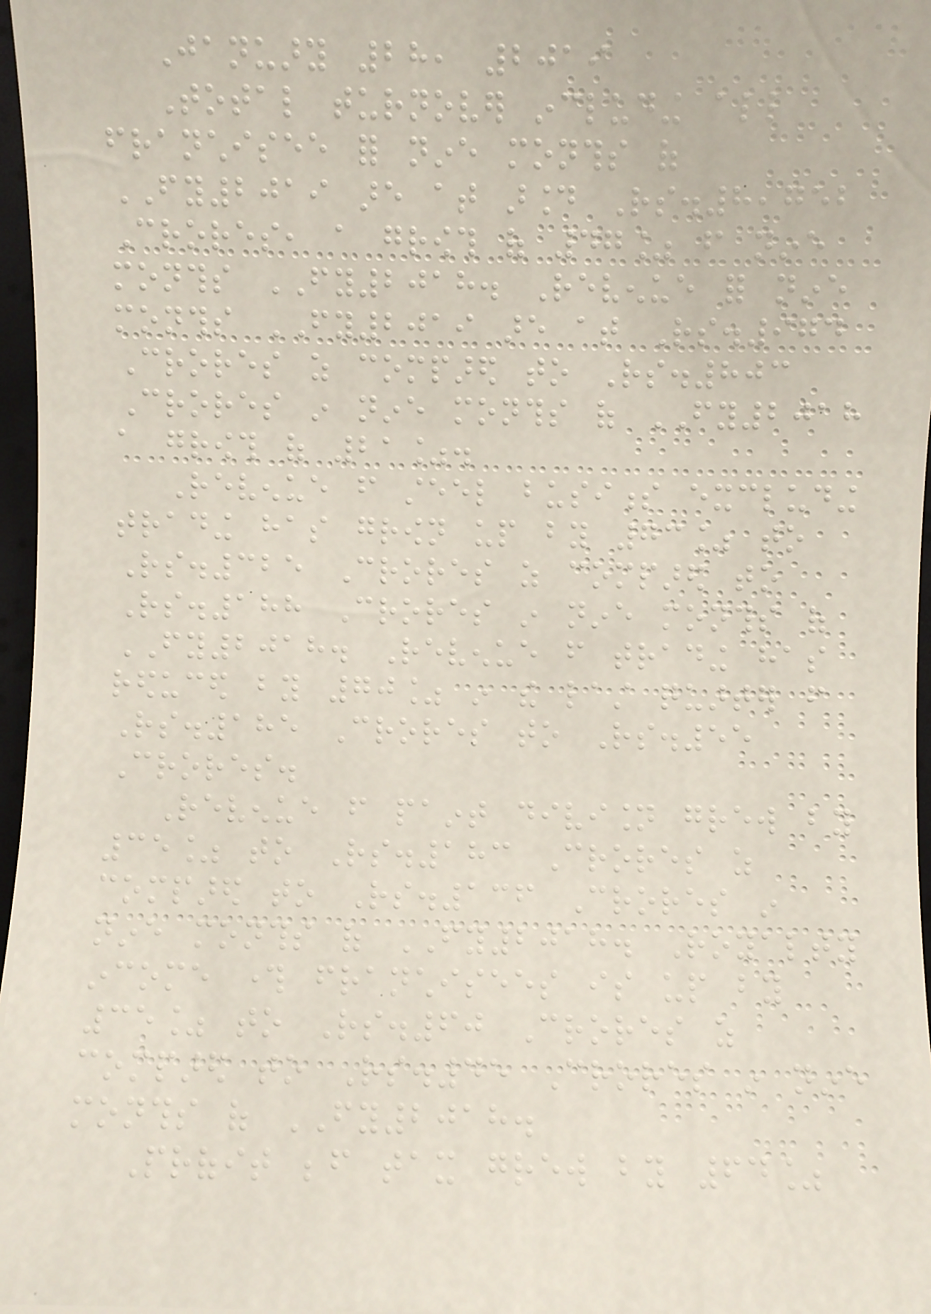January 28, 2019
Total turnover including all
franchisee for nine months of
FY2019 are at around Rs.8,752
Crores, a growth of 47% from nine
months FY2018. Revenue for nine
months FY2019 are at Rs.974
Crores as compared to Rs.803
Crores in nine months of FY2018
a growth of 21%.
Revenue from steel business excluding
trading has grown up by 73% to
Rs.325 Crores as compared to
Rs.188 Crores in nine months of
FY2018. Revenue from trading has
reduced by 70% in the last quarter from
Rs.185 Crores to Rs.55
Crores.
Revenue from paint division grew by
35% to Rs.183 Crores as
compared to Rs.136 Crores in
nine months of FY2018. Royalty
income through franchisees is up by
35% to Rs.60 Crores as
compared to Rs.45 Crores in nine
months of FY2018.
Profit before tax grew by 64%
